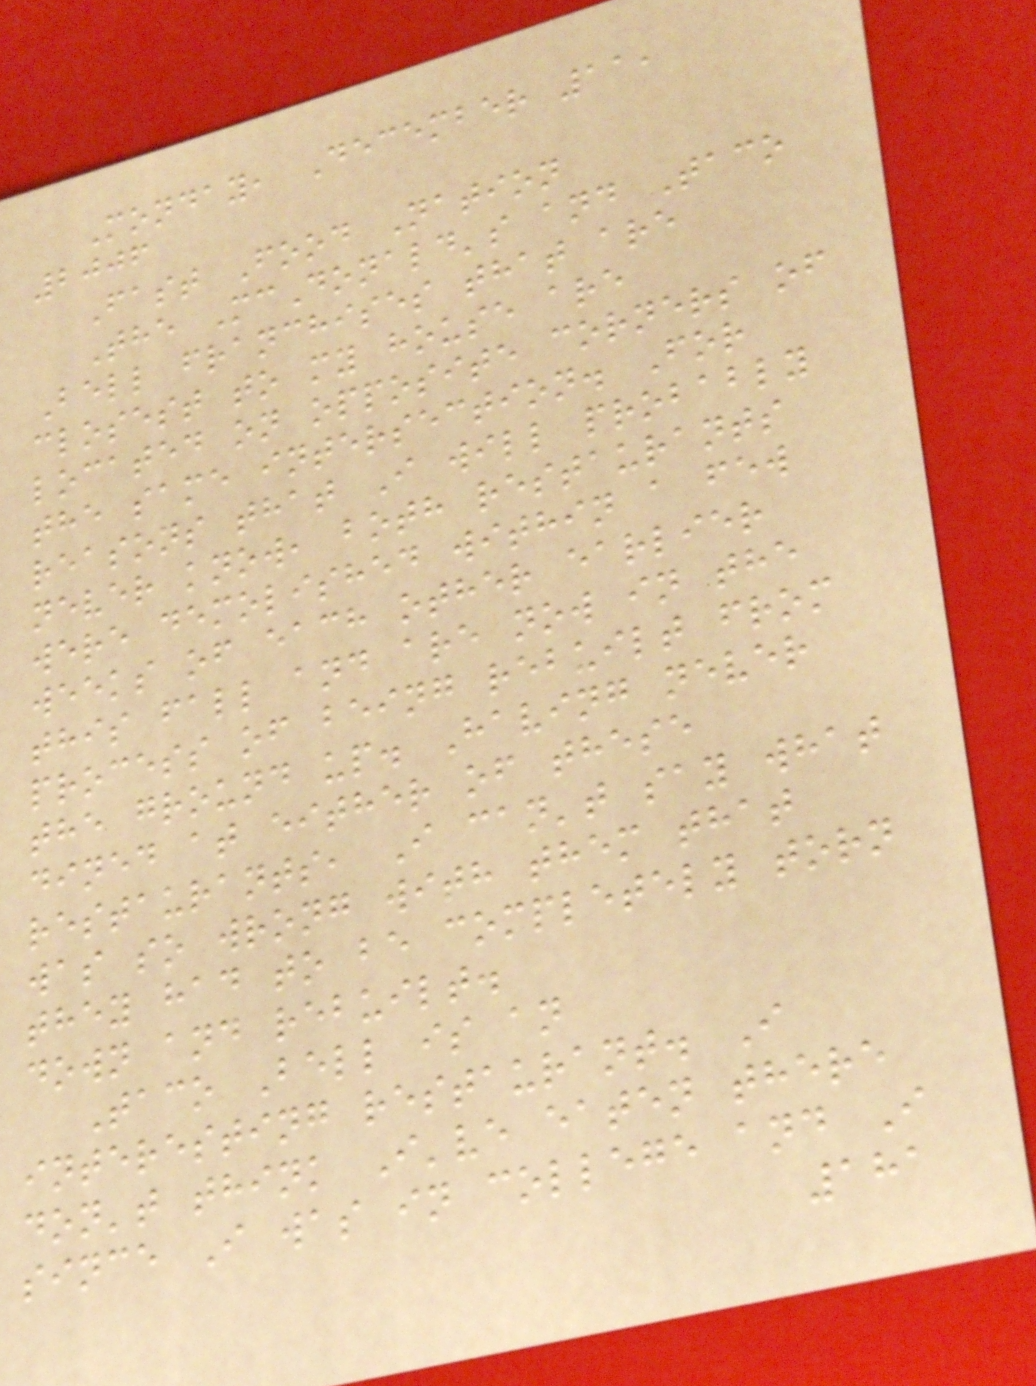Monday, December 11,
2006
Fast Food Nation
The McDonald's and Taco
Bell franchises that are
closest to my house are
located on opposite corners of
the same intersection. For
reasons that I will probably
never know, both restaurants
were demolished within a few
weeks of each other earlier
this fall and are now in the
process of being rebuilt from
the ground up. Having never
dined at either of these
restaurants, I can't say what
was so wrong with them that
they had to be completely torn
down and rebuilt.
Taco Bell is an
interesting restaurant. I
don't think I've eaten there
since I was in college and I
181
